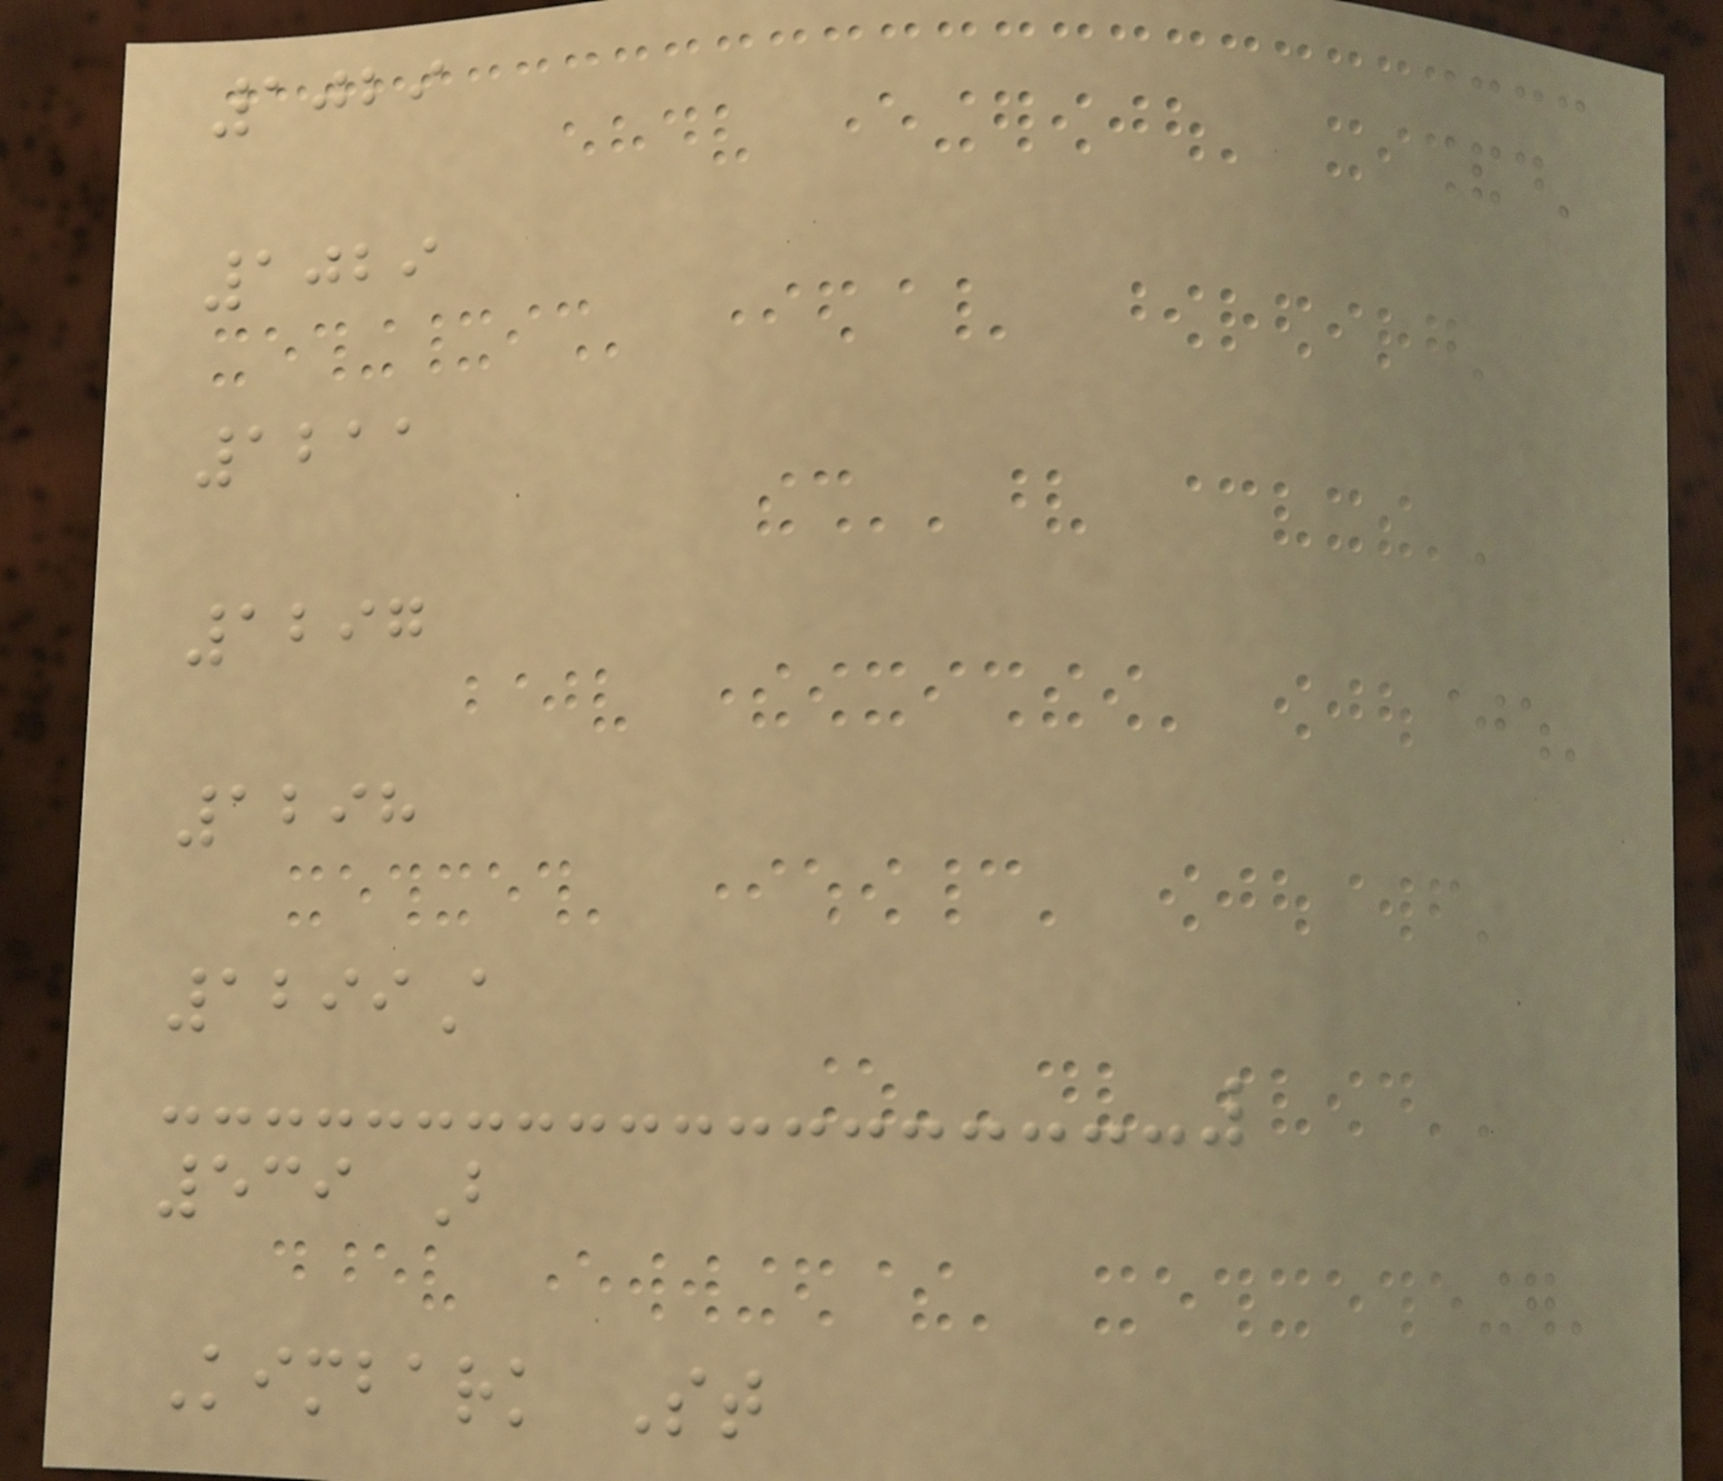1029
1029
1211
1297
1298
1299A
539 B
Kimbark St
